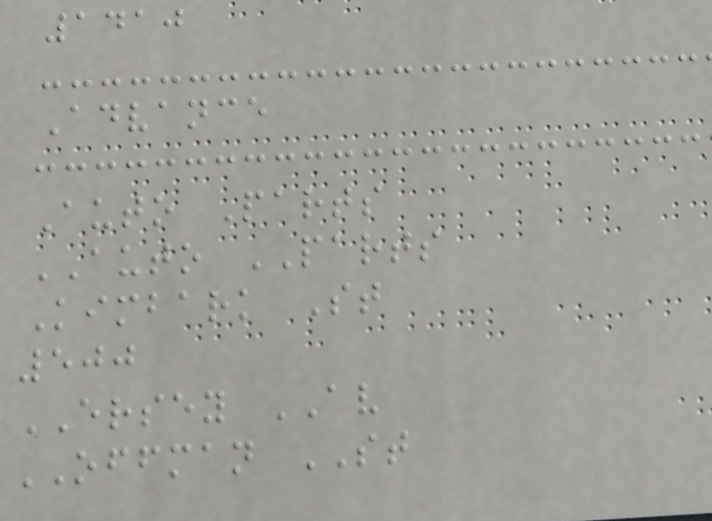1410
Advance
Auto Parts
AUTO PARTS
Kimbark St
500
ERSEY AV
OFFMAN ST
